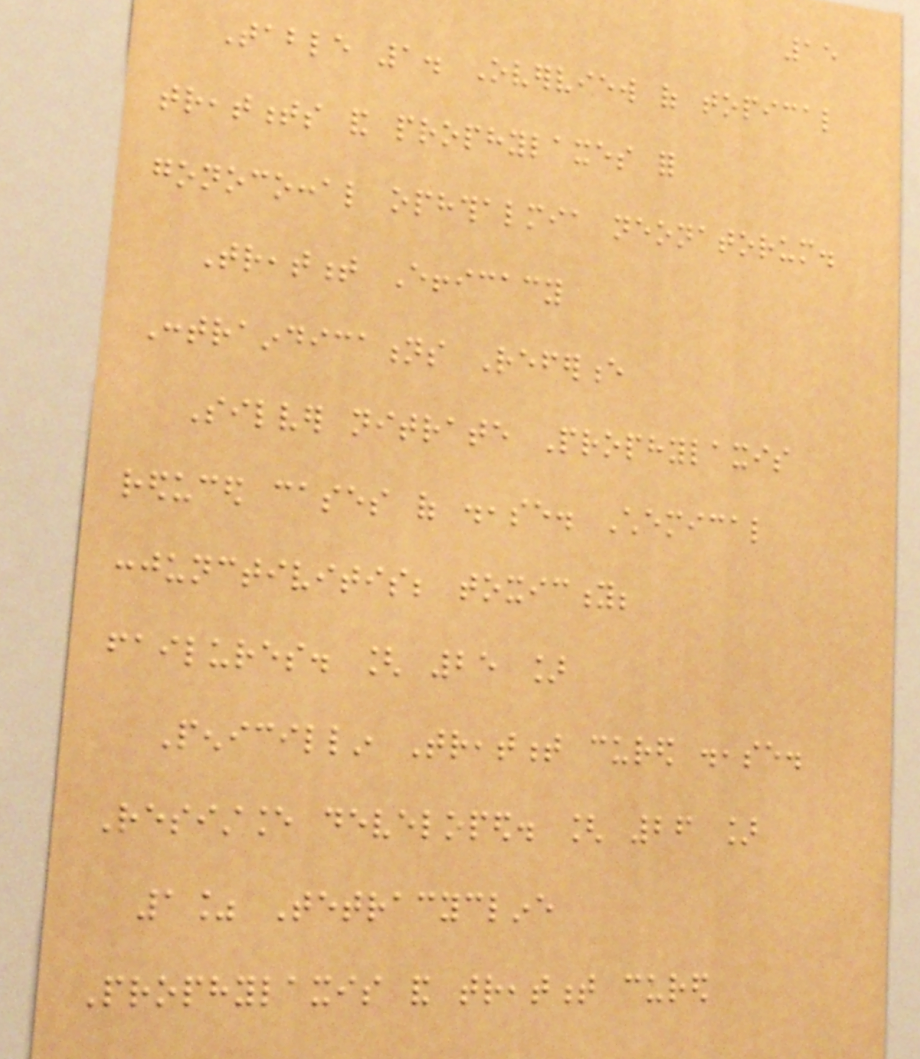15
Table 1. Overview of topical
treatments and prophylaxes for
gonococcal ophthalmia neonatorum.
Treatment Efficacy
Contraindications Reference
Silver nitrate Prophylaxis
reduced cases of disease. Chemical
conjunctivitis; toxicity;
failures. [ 25 ]
Penicillin Treatment cured disease.
Resistance developed. [ 26 ]
1% Tetracycline
Prophylaxis and treatment cured
